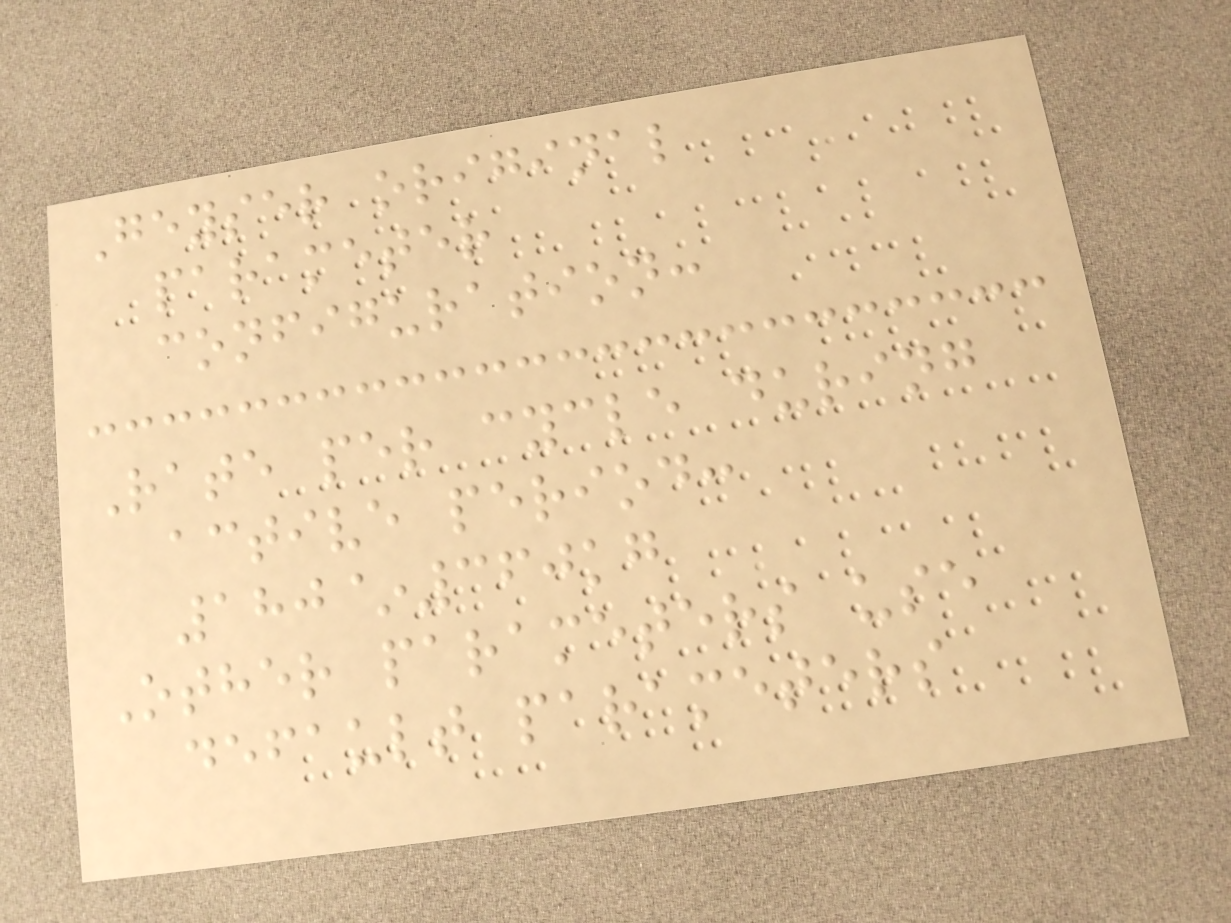Geyser original
parameter
configuration:
Rate per cycle during
active period:
180~360kg
Other parameters use
default parameters
